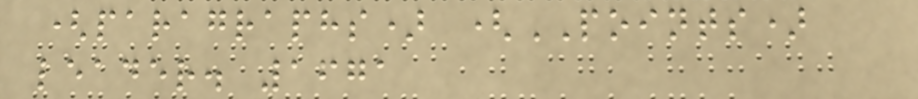(paragraphs) (POINTS)
leader. 1671
